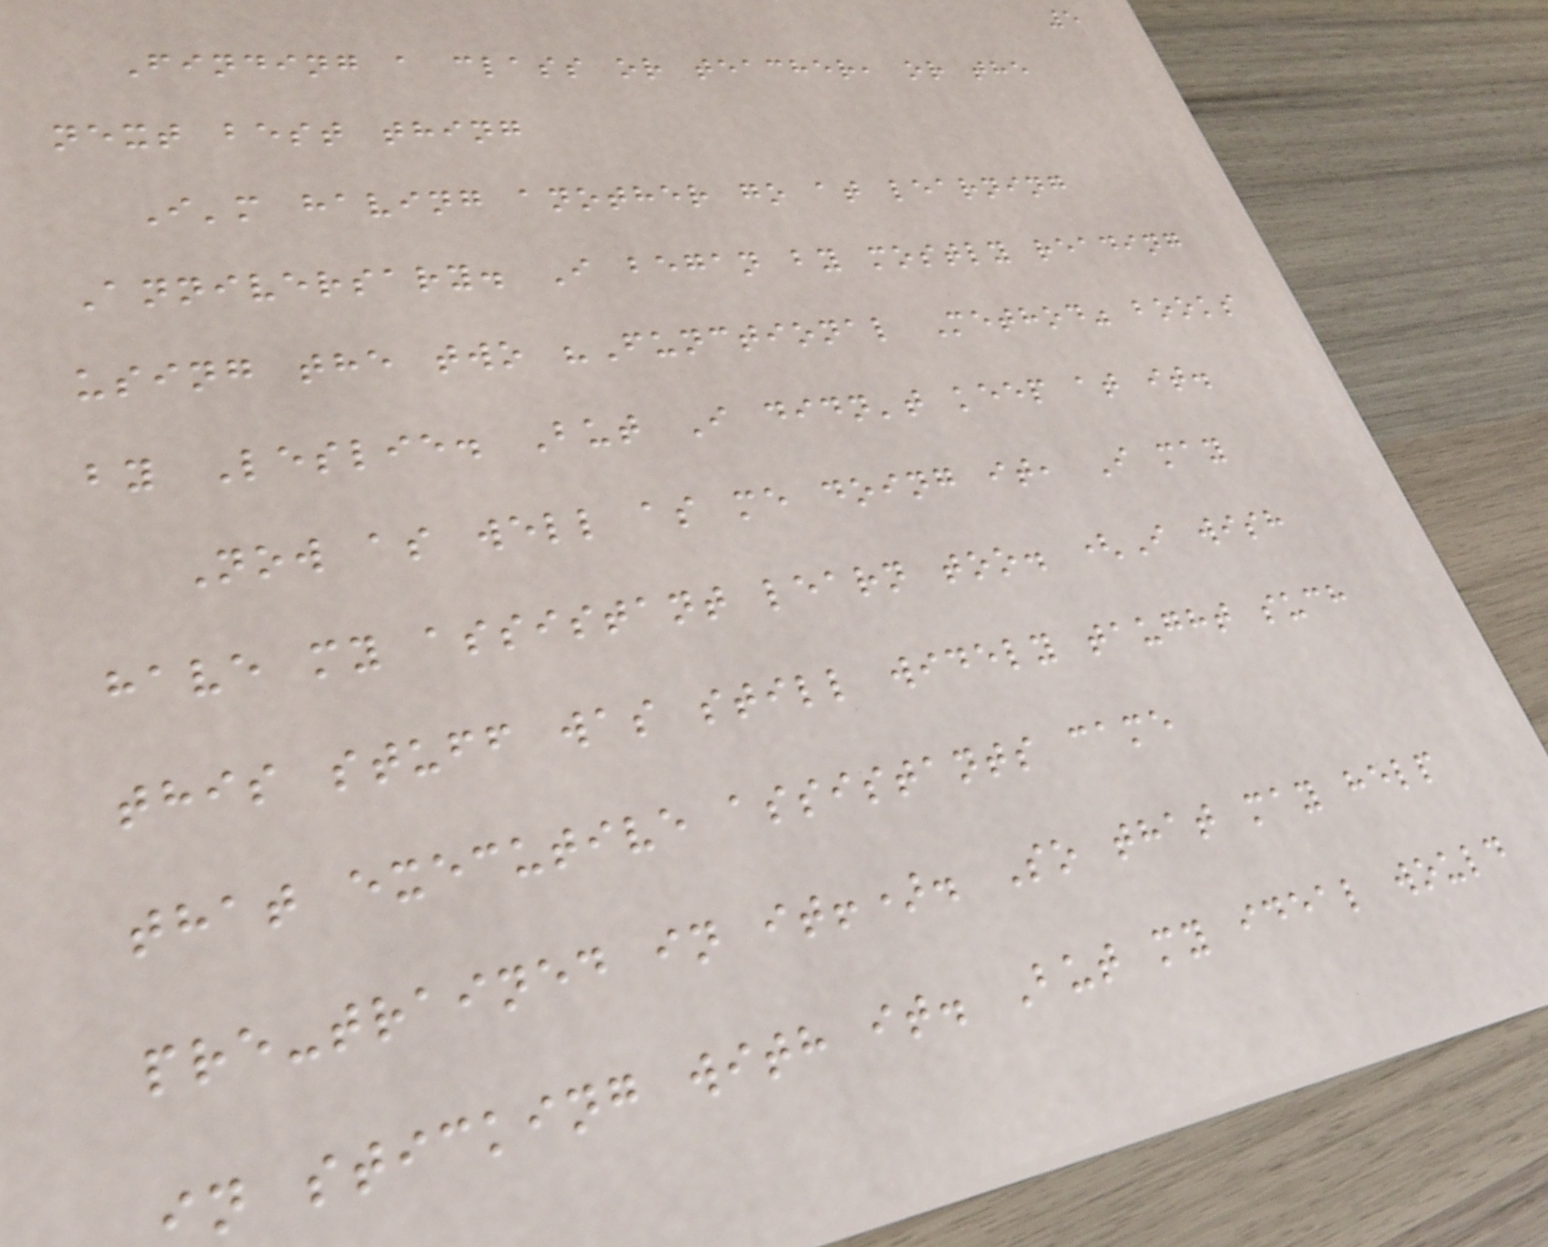5
Finding a class or teacher, or the
next best thing
I'm having another go at learning
Anniversary. I began by mostly reading
using the two "Functional Method" books
by Leslie. But I didn't keep at it.
Now as well as me doing it, I may
have my assistant learn too. (I wish
this stuff was still widely taught such
that executive assistants came
pre-trained in it!). So that may help
in sticking with it. But my ideal would
